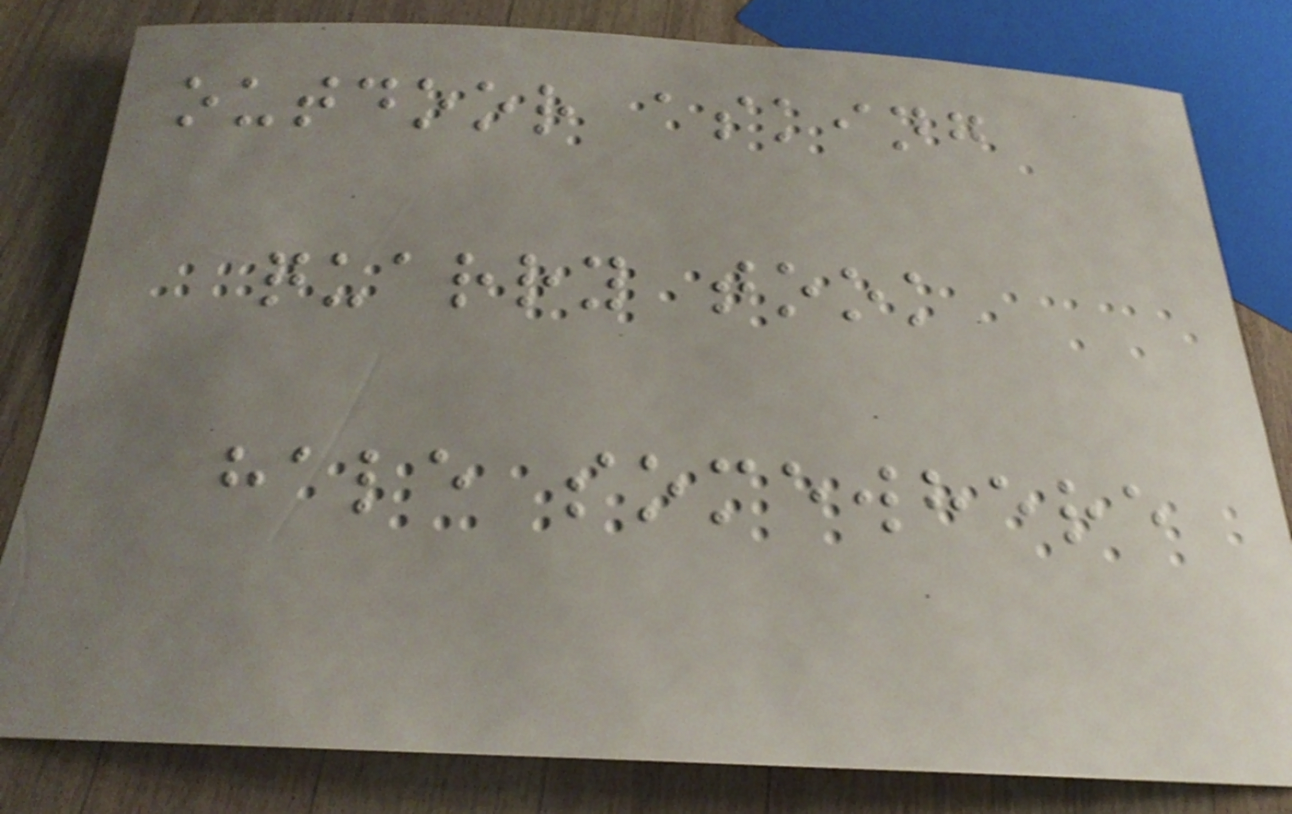outdoor asking
quarry took
hale somewhere
